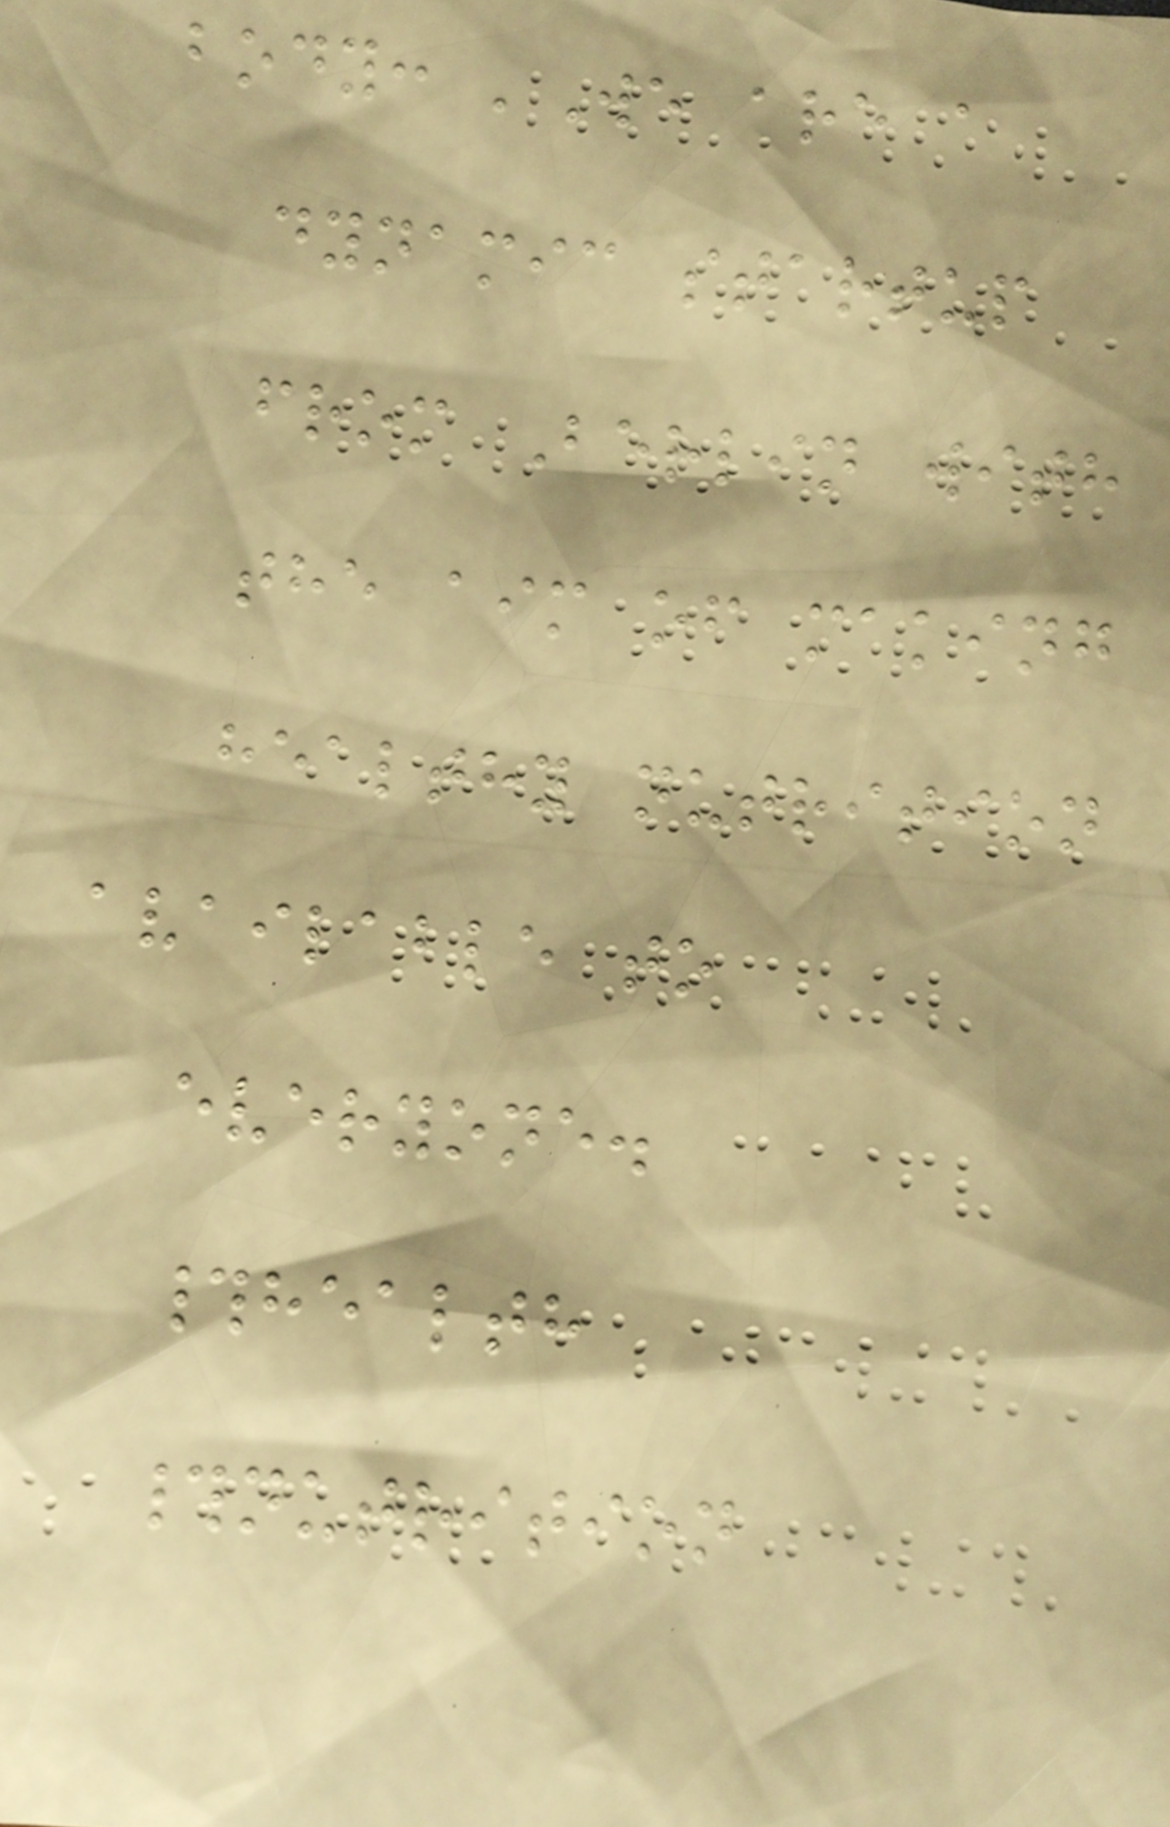body: 'We are a
dynamic startup
from Berlin with
the aim of making
healthy nutrition
available to
everyone.
#health
#nutrition
